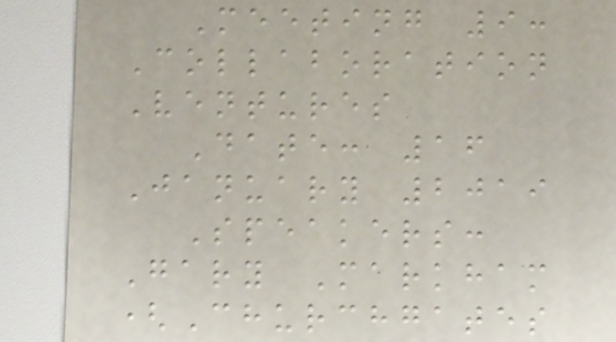Meeting 9:
Collaboration
Ventures
Date: 16
January 2019
Speakers:
Gary Markham
(Churchgates
